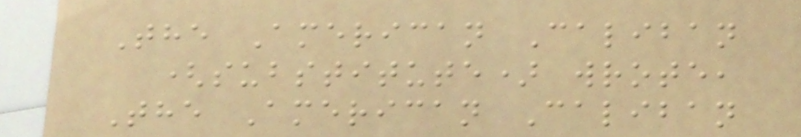The American Caliban
(substitute) wrote,
The American Caliban
